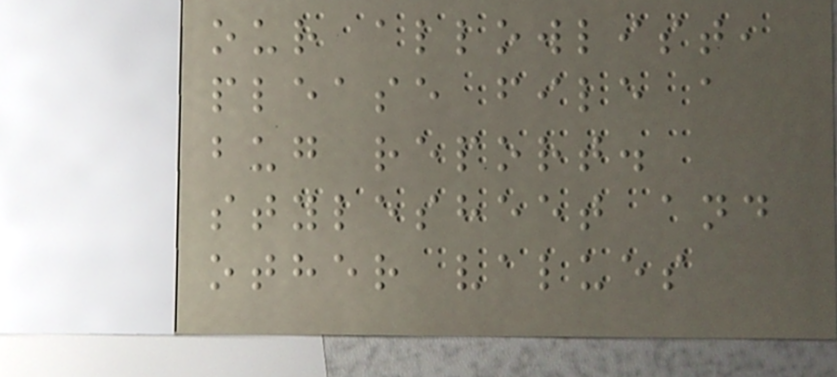our allowlist,
please file a
bug report.
stylesheet and
other values
